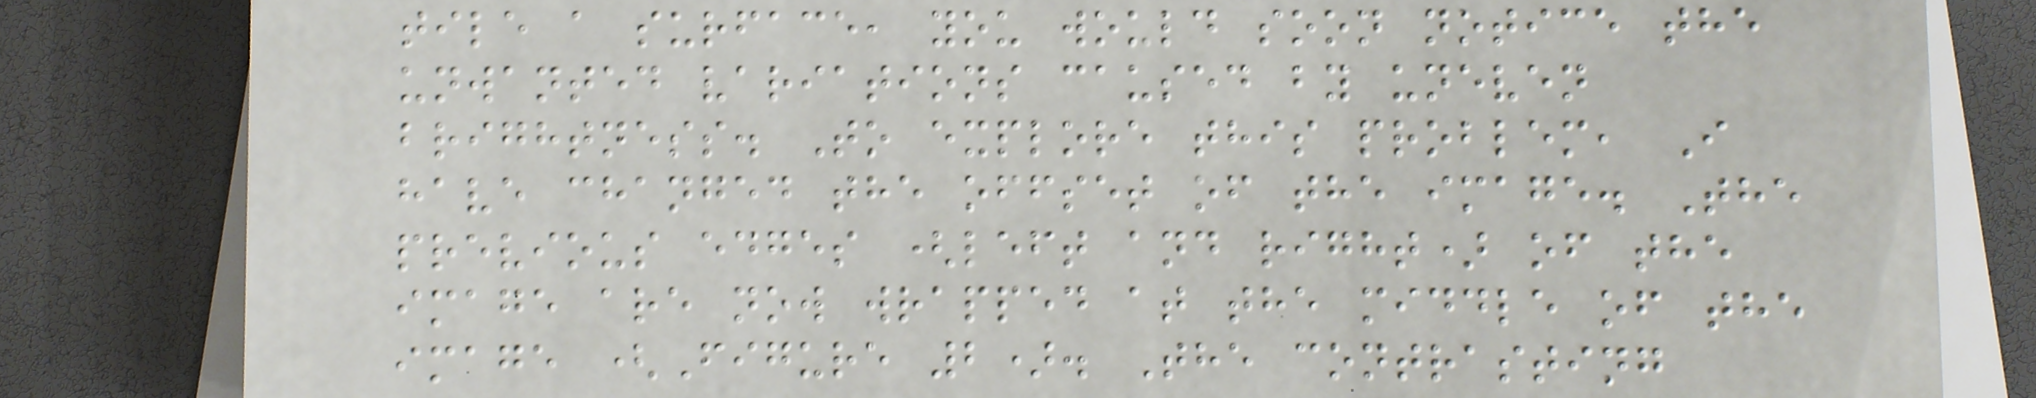tile a surface, you would soon notice the
unwanted variations caused by uneven
brightness. To explore this problem, I
have changed the offset of the image. The
previous edges (left and right) of the
image are now wrapped at the middle of the
image (Figure 2). The contrasting
